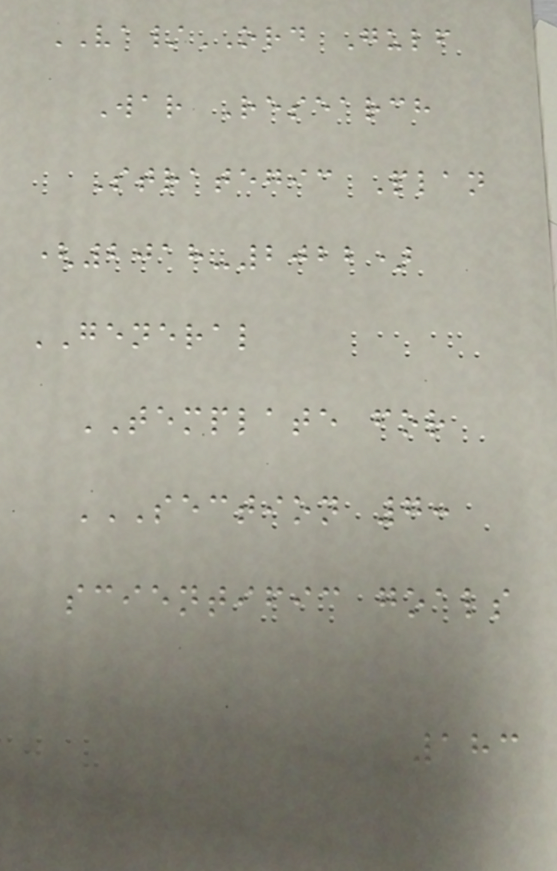VA/ORD Gulf
War Research
Strategic Plan
(2018-2022)
GENERAL
TEMPLATE for
SECTION 7:
SCIENTIFIC GOALS
183
